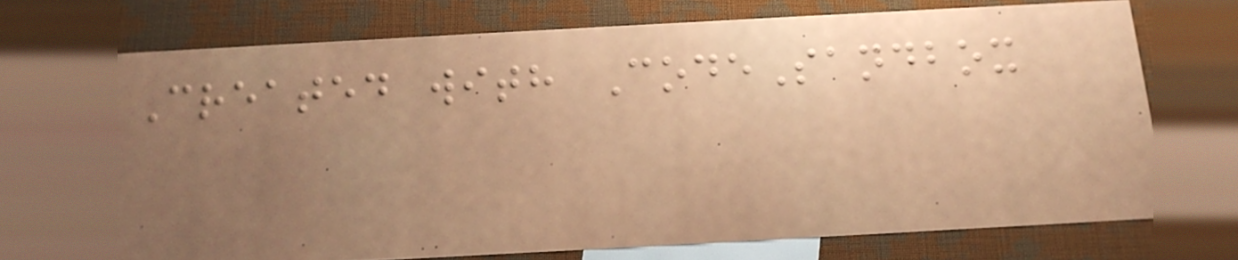Created with CodeSandbox
